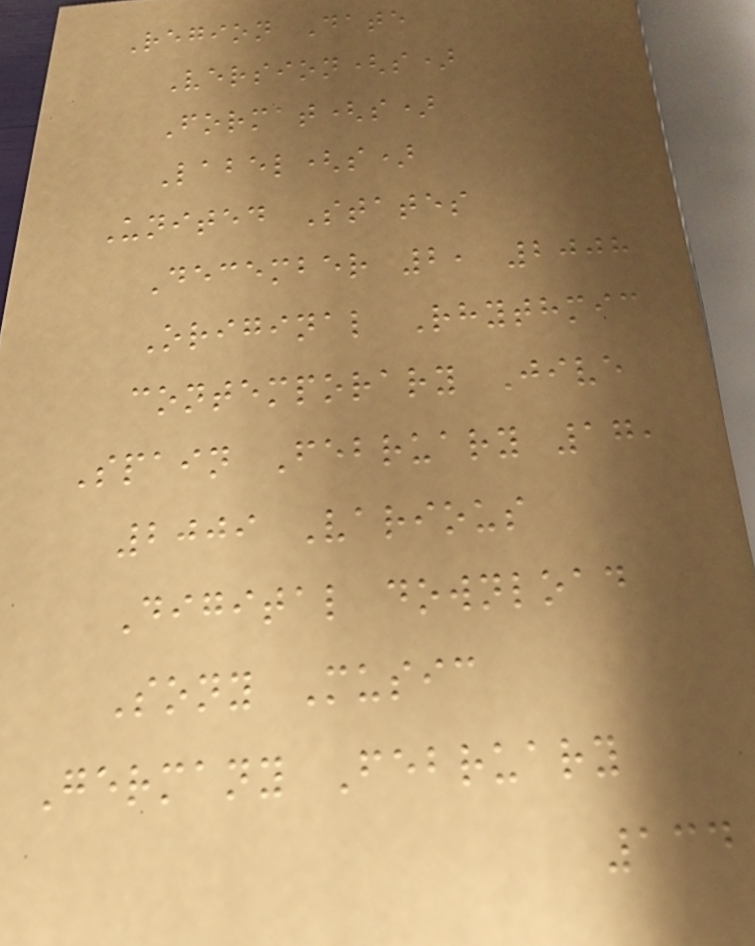Region Date
Version(s)
Format(s)
Label(s)
United States
December 2, 2008
Original Rhythmic
contemporary Jive
Spain February 17,
2009 Various
Digital download
Sony Music
Germany February
134
